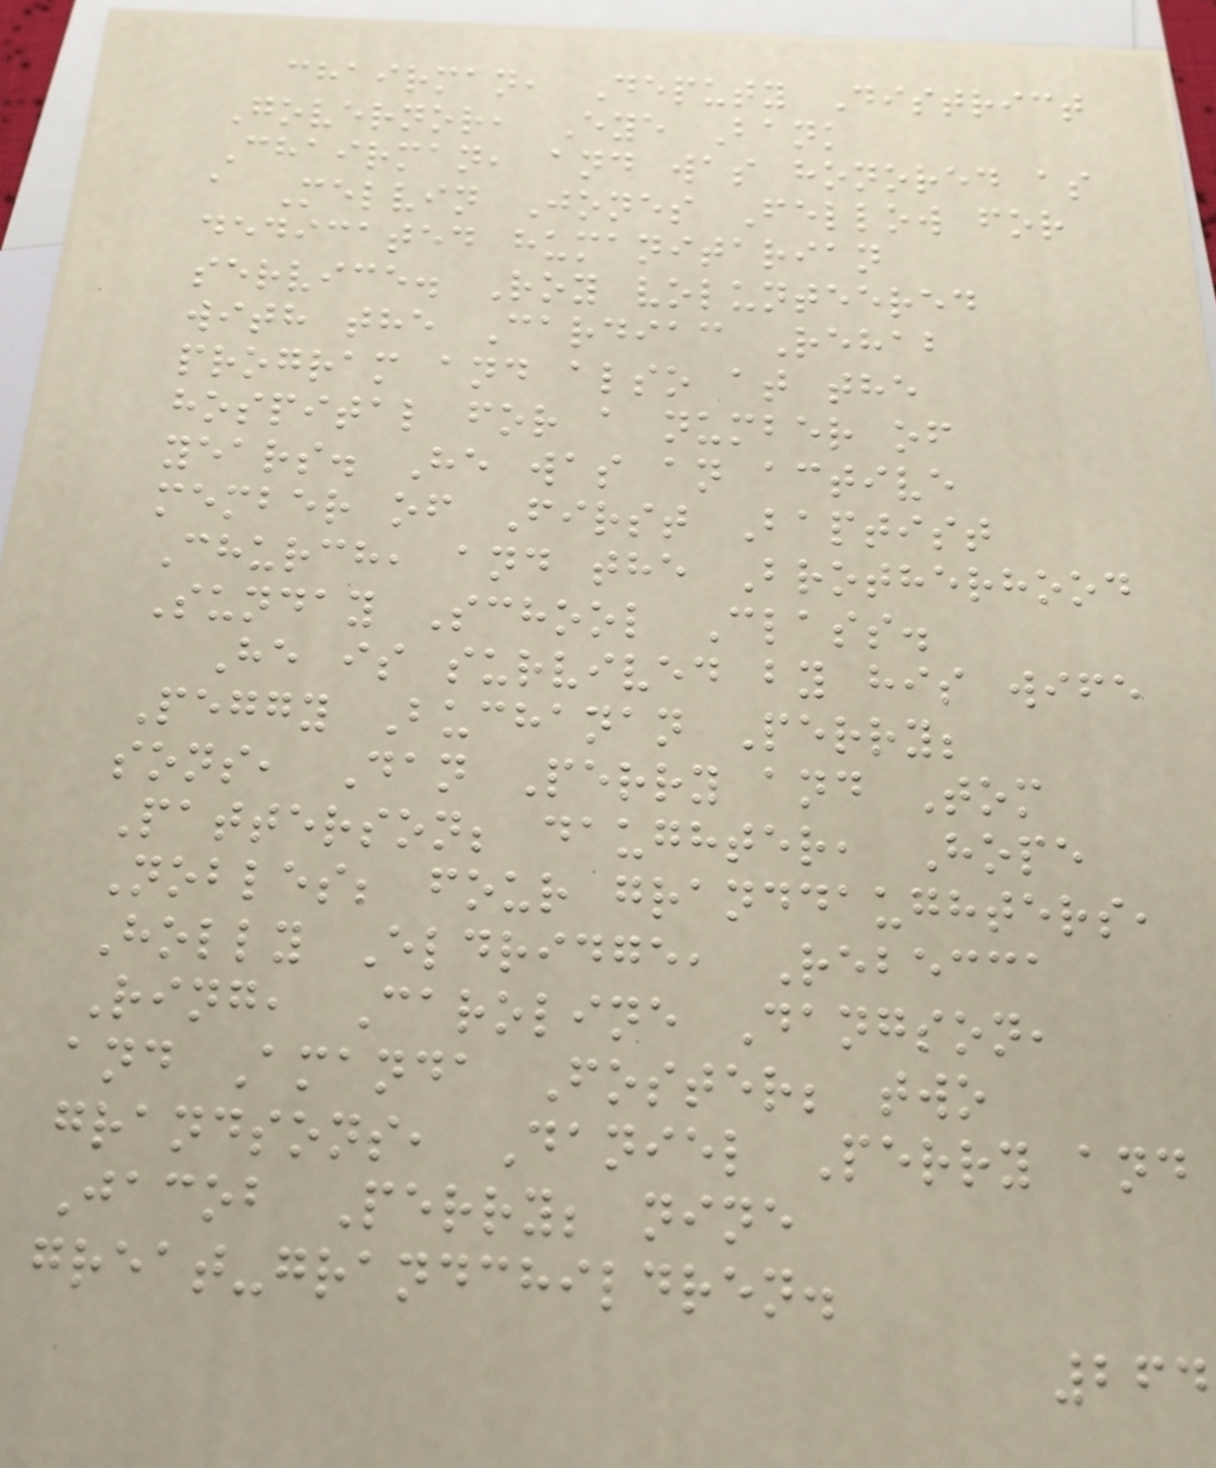chairman, Deputy District
Governor, Eye Bank
Chairman, and was honored as
a Melvin Jones Fellow for
dedicated humanitarian
service. Roy volunteered
with the Cardiac Rehab
program and also at the
hospital for a number of
years. He was an active
member of First Baptist
Church, and the Brotherhood
Sunday School Class.
He is survived by his wife
Peggy Buchanan Perry;
sons, Dan Perry and Tom
Patterson; daughter, Hope
Nobles; four granddaughters,
Holly Eldridge, Rebecca
Ring, Caroline Dangson,
and Amanda Foster; two
grandsons, Daniel Perry and
Jacob Perry; nine
great-grandchildren.
264
